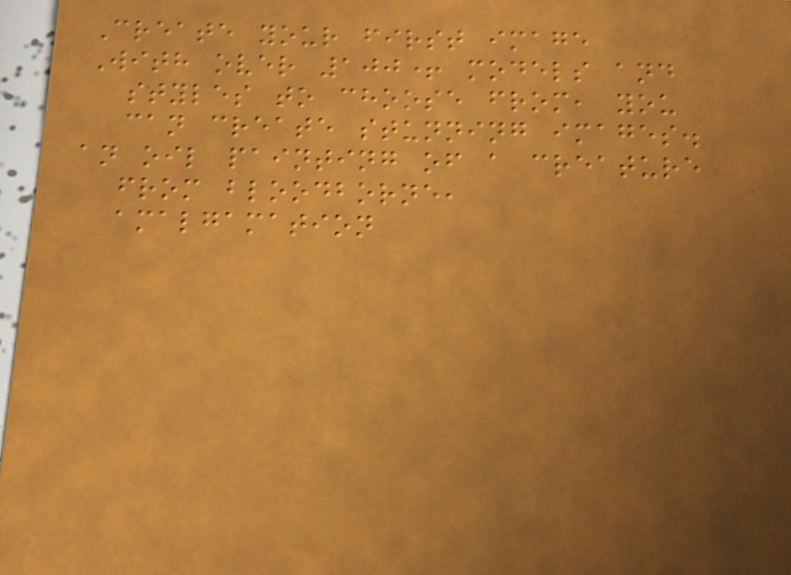Create your first image
With over 100+ models and
styles to choose from, you
can create stunning images.
an oil painting of a creature
from bloodborne,
amalgamation
